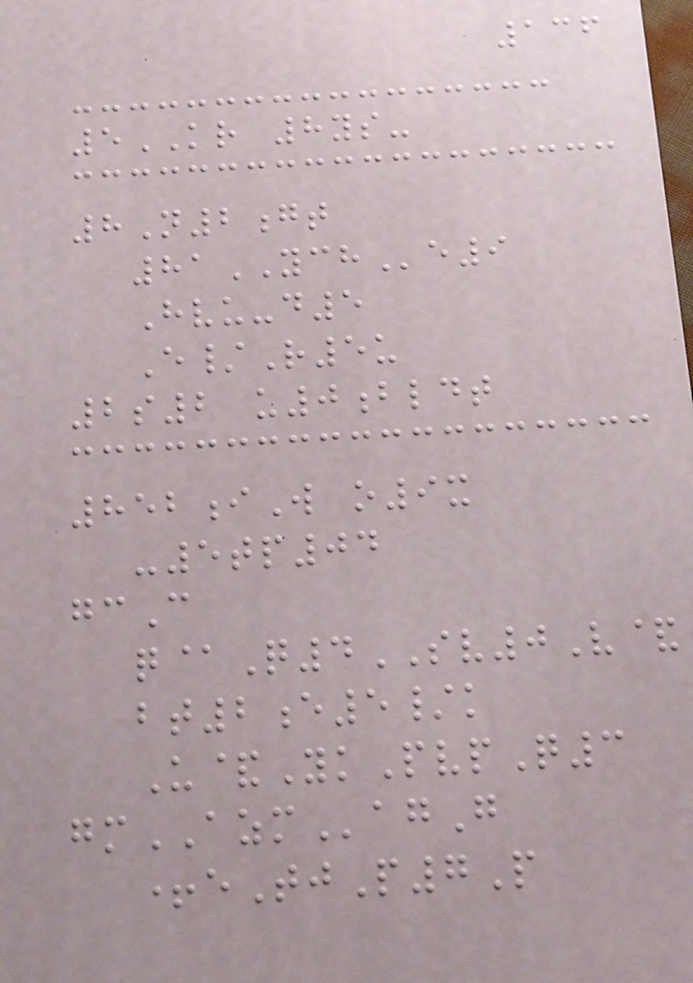136
5KR 8ys-
8N2gt
81YCHe9
Hvu-d5
E/R5u
2s2 u0bldt
852iW o9x
-5tp04
gcC
q@Q4SV0V&
bt2e5/k
U&YkPvpQ3
gmAZMagG
+eTjP7P
